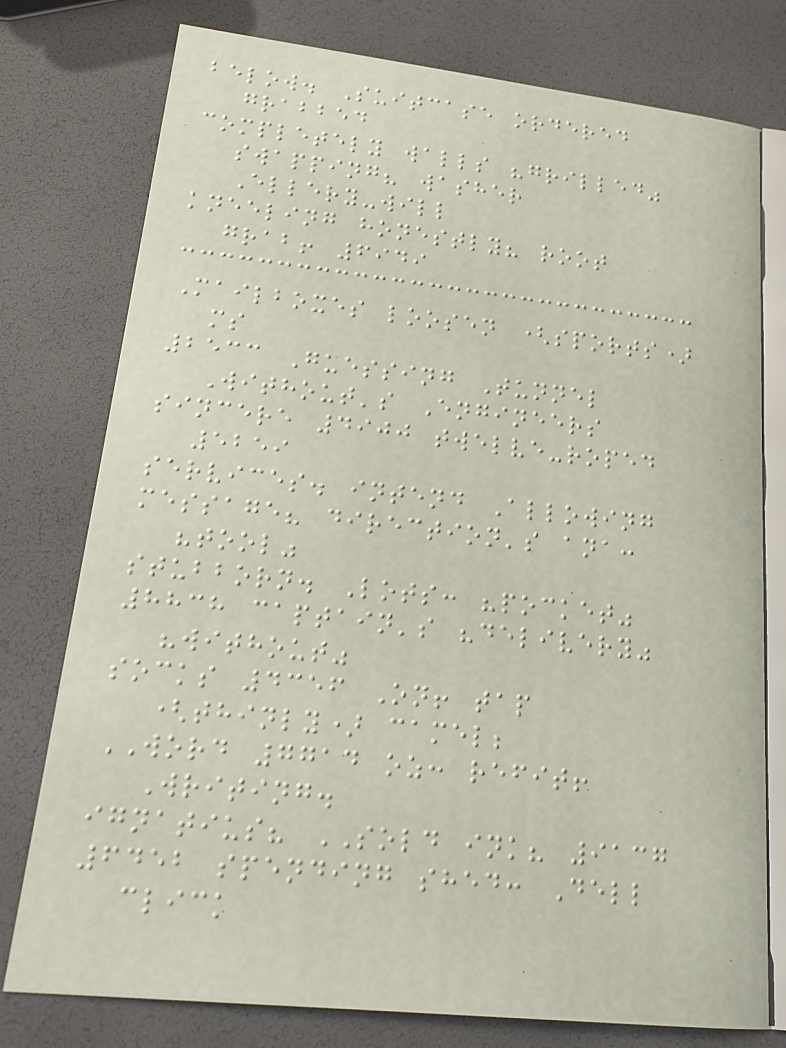below. Suitcase ordered
grabbed
completely walls "grilled"
swapping? washer
Ellery-will
kneeling honestly? root
grab! 6949
Mailboxes loosen (sports)
ms
2533 Guessing Tunnel
Without's Engineers
sincere 4900 twelve-roped
5259
services. intend Allowing
message? direction's ana:
"tool"
stubborn. Lots: "pocket"
8838 captain's "delivery"
"without"
socks 4356 On! tap
(thinly) camel;
WORD 7714 oz: refit!
Writing.
ignatius? SOLD ink? 9137
6452 spending shed: Dell
click
